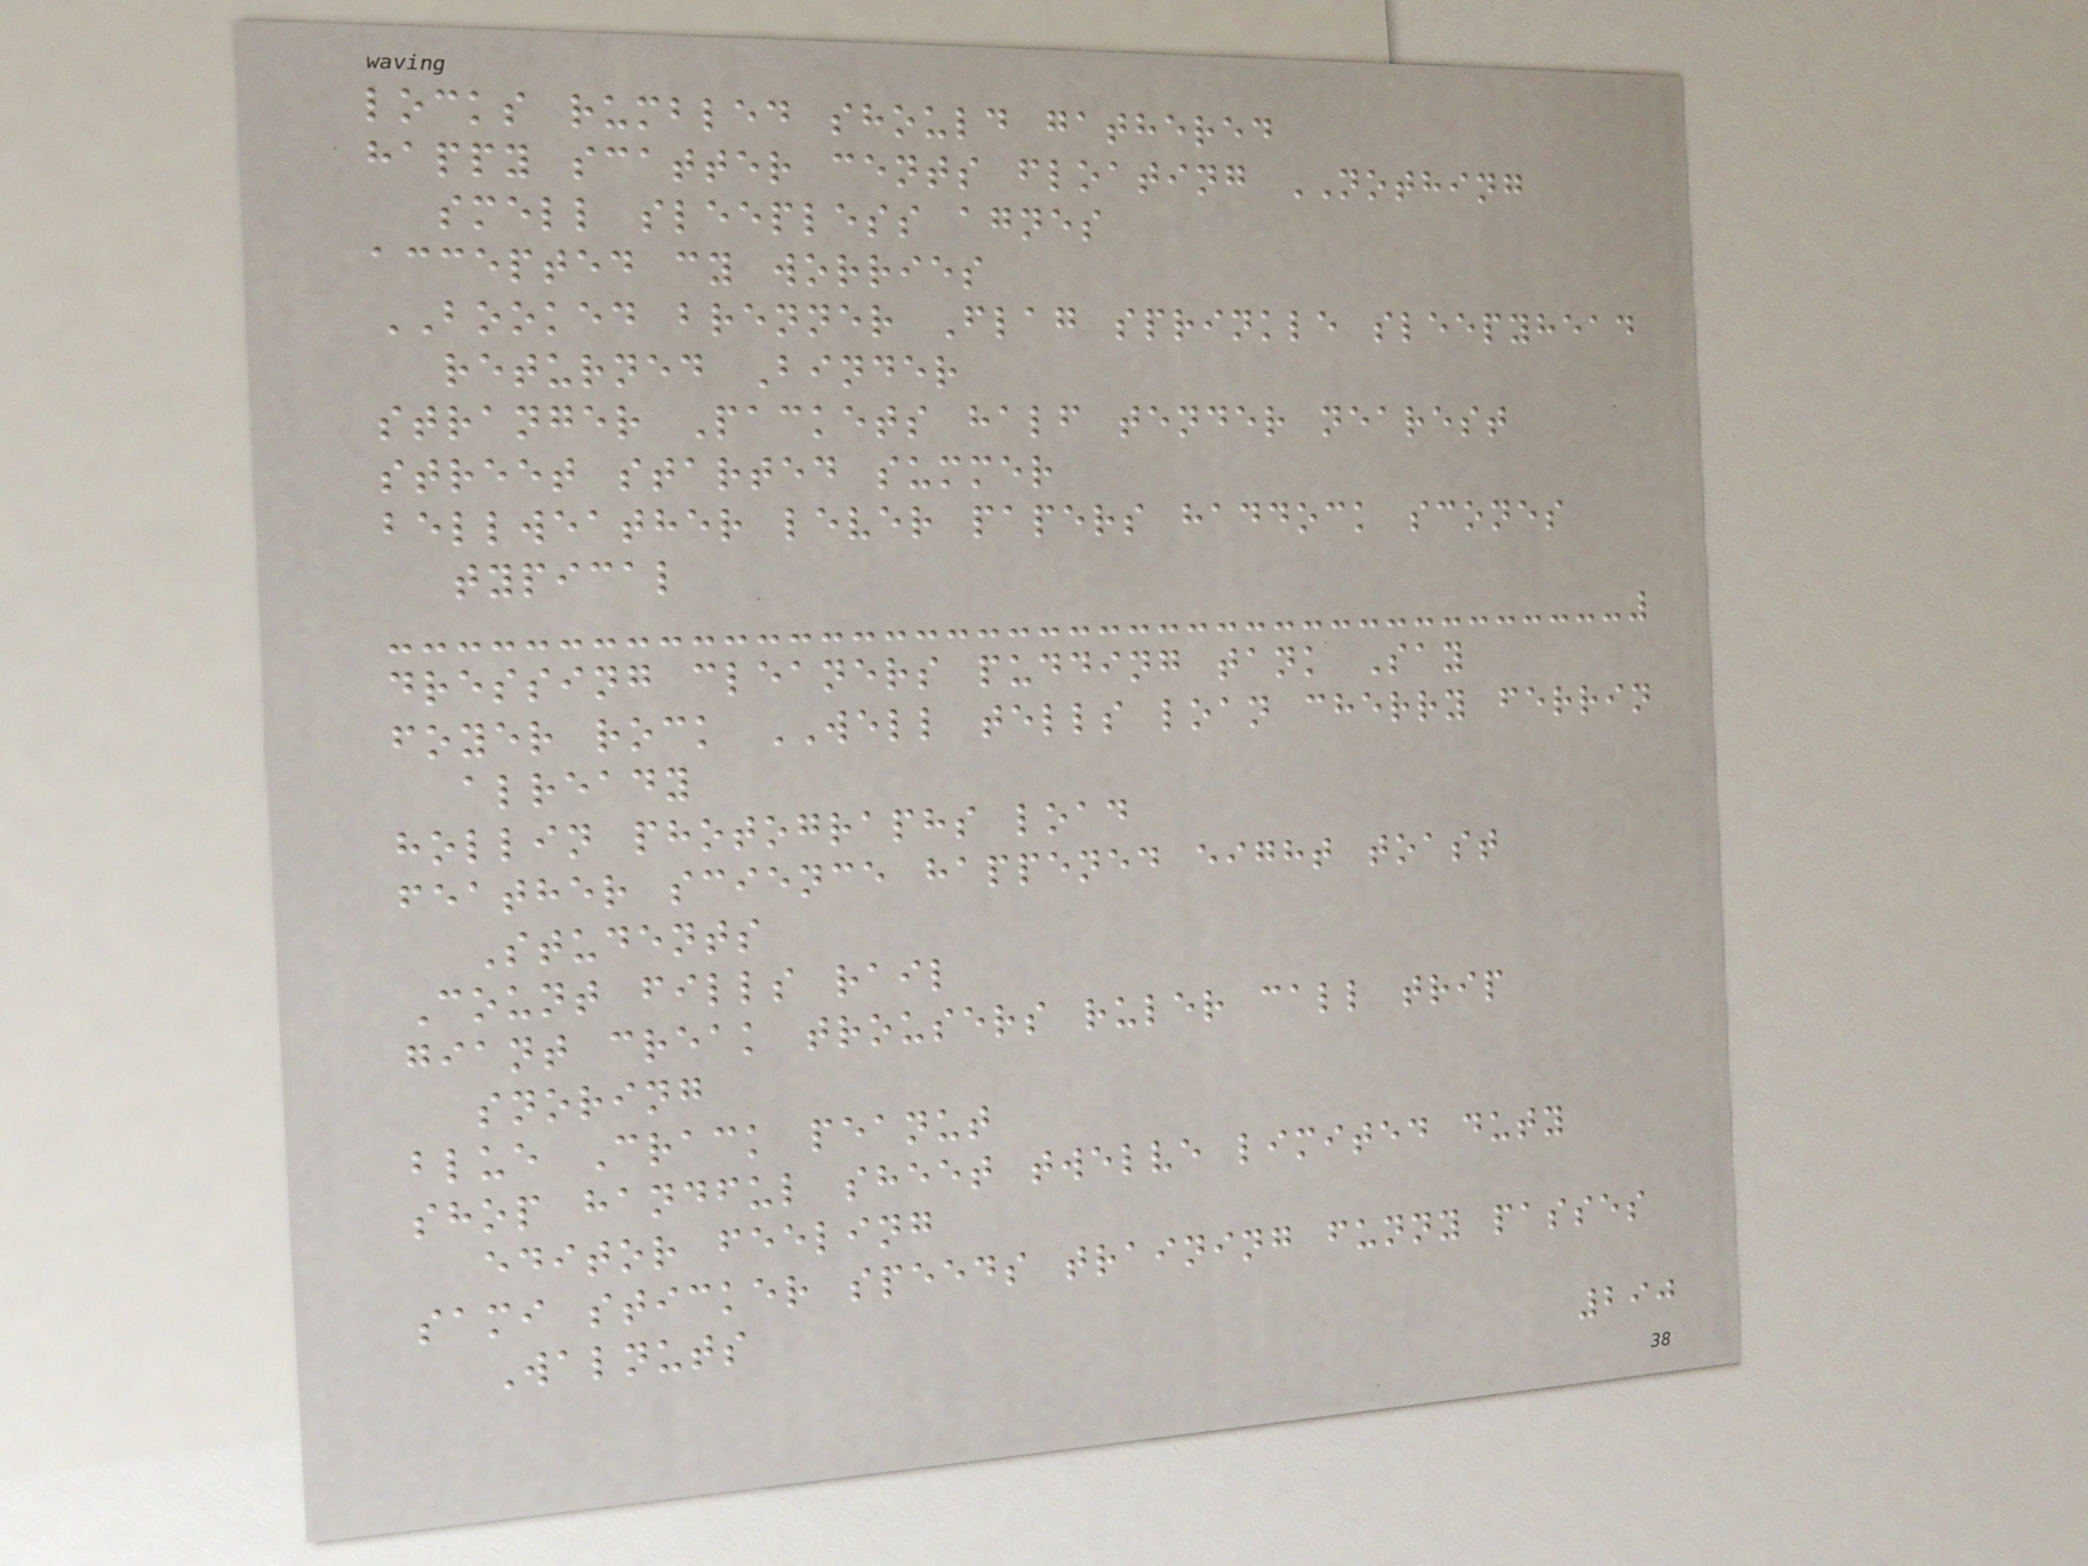locks rumbled should gathered
happy scatter cents floating NOTHING
smell sleepless agnes
accepted cy worries
BOOKED brenner Flag sprinkle sleepyhead
returned Binder
stranger Packets half tender nearest
street started summer
bellweather lever papers haddock scones
typical
dressing cleaners pudding tank Say
foyer rock WELL tells loan cherry ferrin
already
hollin photographs load
feather science happened eight toast
Students
Count fills rail
giant creak trousers ruler call trip
snoring
blue Crack peanut
shop handful sheet twelve limited duty
editor feeling
sami sticker speeds training funny passes
Walnuts
290
